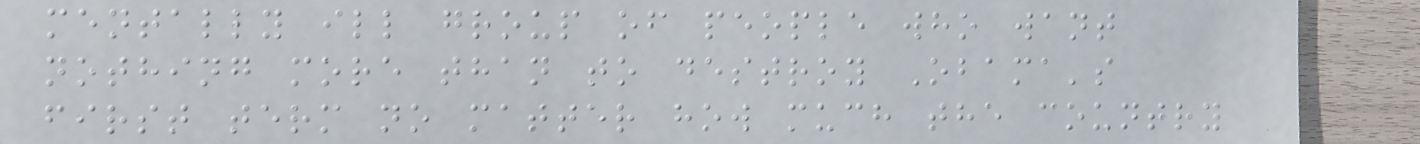mentally ill group of people who want
nothing more than to destroy Obama's
first term no matter how much the country
